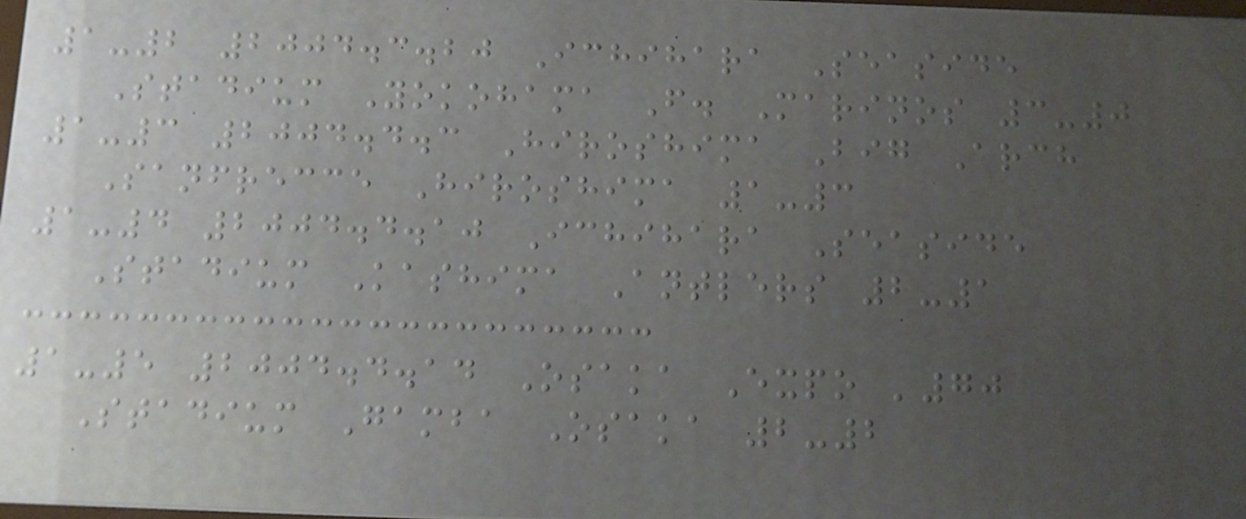1-2 2004.3.20 Ichihara Seaside
Stadium Yokohama F. Marinos 3-0
1-3 2004.4.3 Hiroshima Big Arch
Sanfrecce Hiroshima 1-3
1-4 2004.4.10 Ichihara Seaside
Stadium Kashima Antlers 2-1
1-5 2004.4.14 Osaka Expo '70
Stadium Gamba Osaka 2-2
